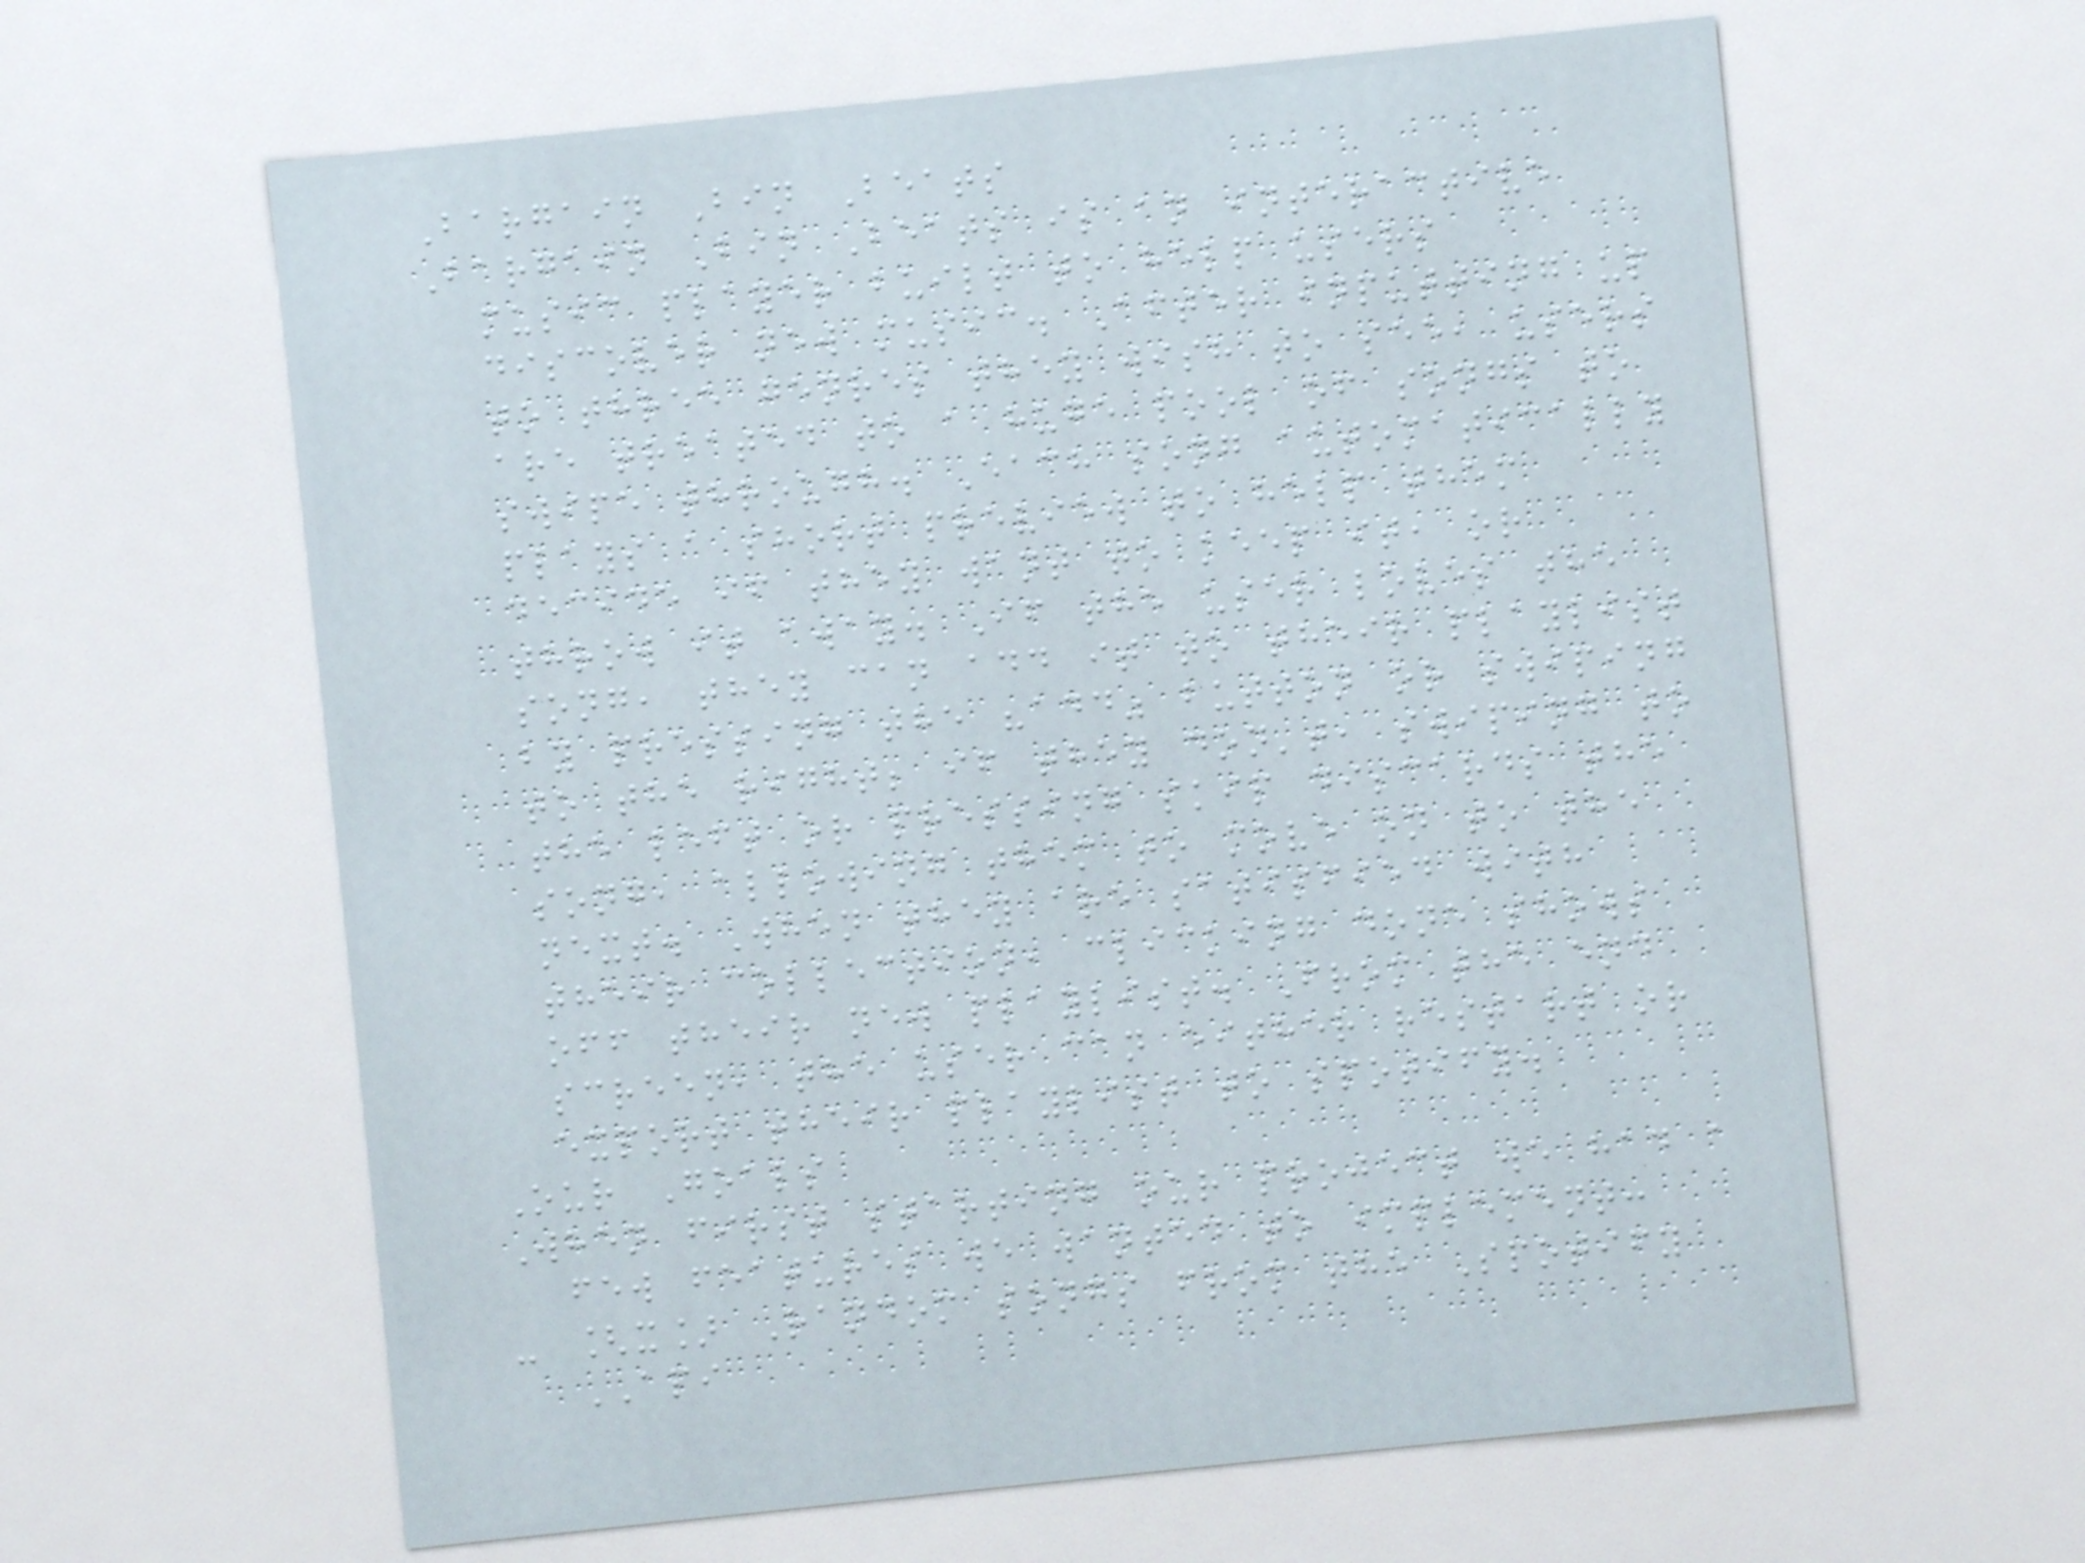Bargain Bin Beats
Bargain Bin Beats is an interactive
music player built to help users
discover new music. After inputting up
to three genres they wish to see, users
are treated to a huge pool of songs to
swipe through. Each song automatically
plays a short preview to help them
decide if they want to keep it, or
throw it away. If the user loves the
song, they can add it to their playlist
by pressing the "add" button or swiping
to the right; if they don't, swiping to
the left or pressing skip discards the
song, allowing them to move on to the
next. When they are satisfied with
their collection, clicking done shows
off their new playlist. From the end
screen, the user can either restart or
export their playlist to spotify.
Our Goals
When first starting our project we had a
few features we wanted to implement:
- [x] Random songs from the Spotify
API
